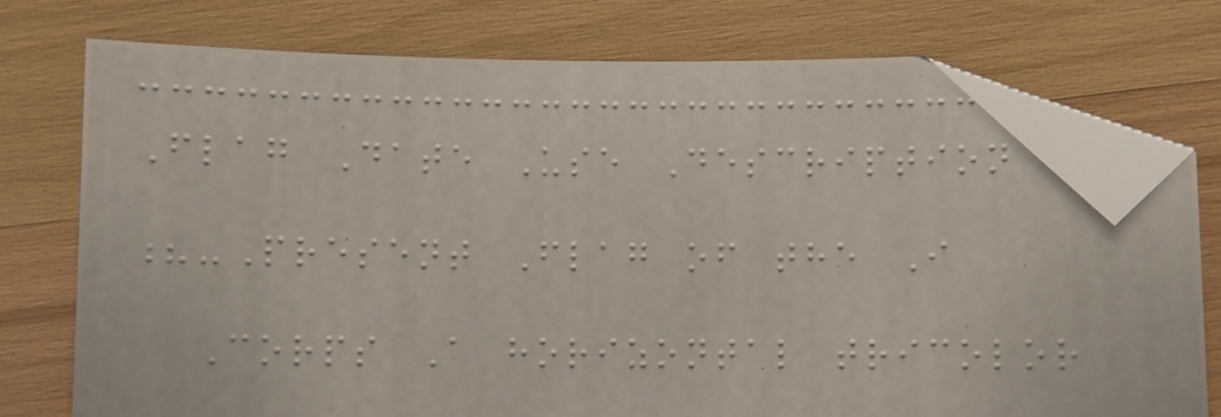Flag Date Use Description
?-Present Flag of the I
Corps A horizontal tricolor
